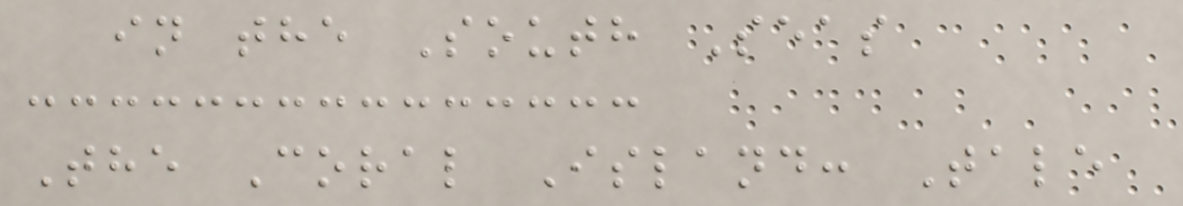in the South Seas
The Coral Island: Tale
